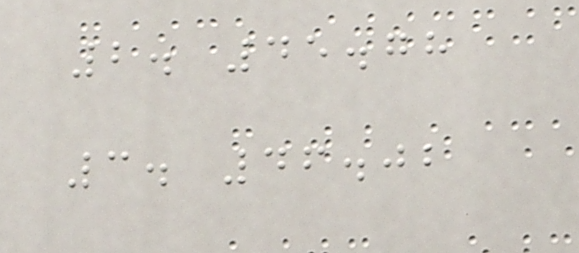2. 45.78
3. 46.02
